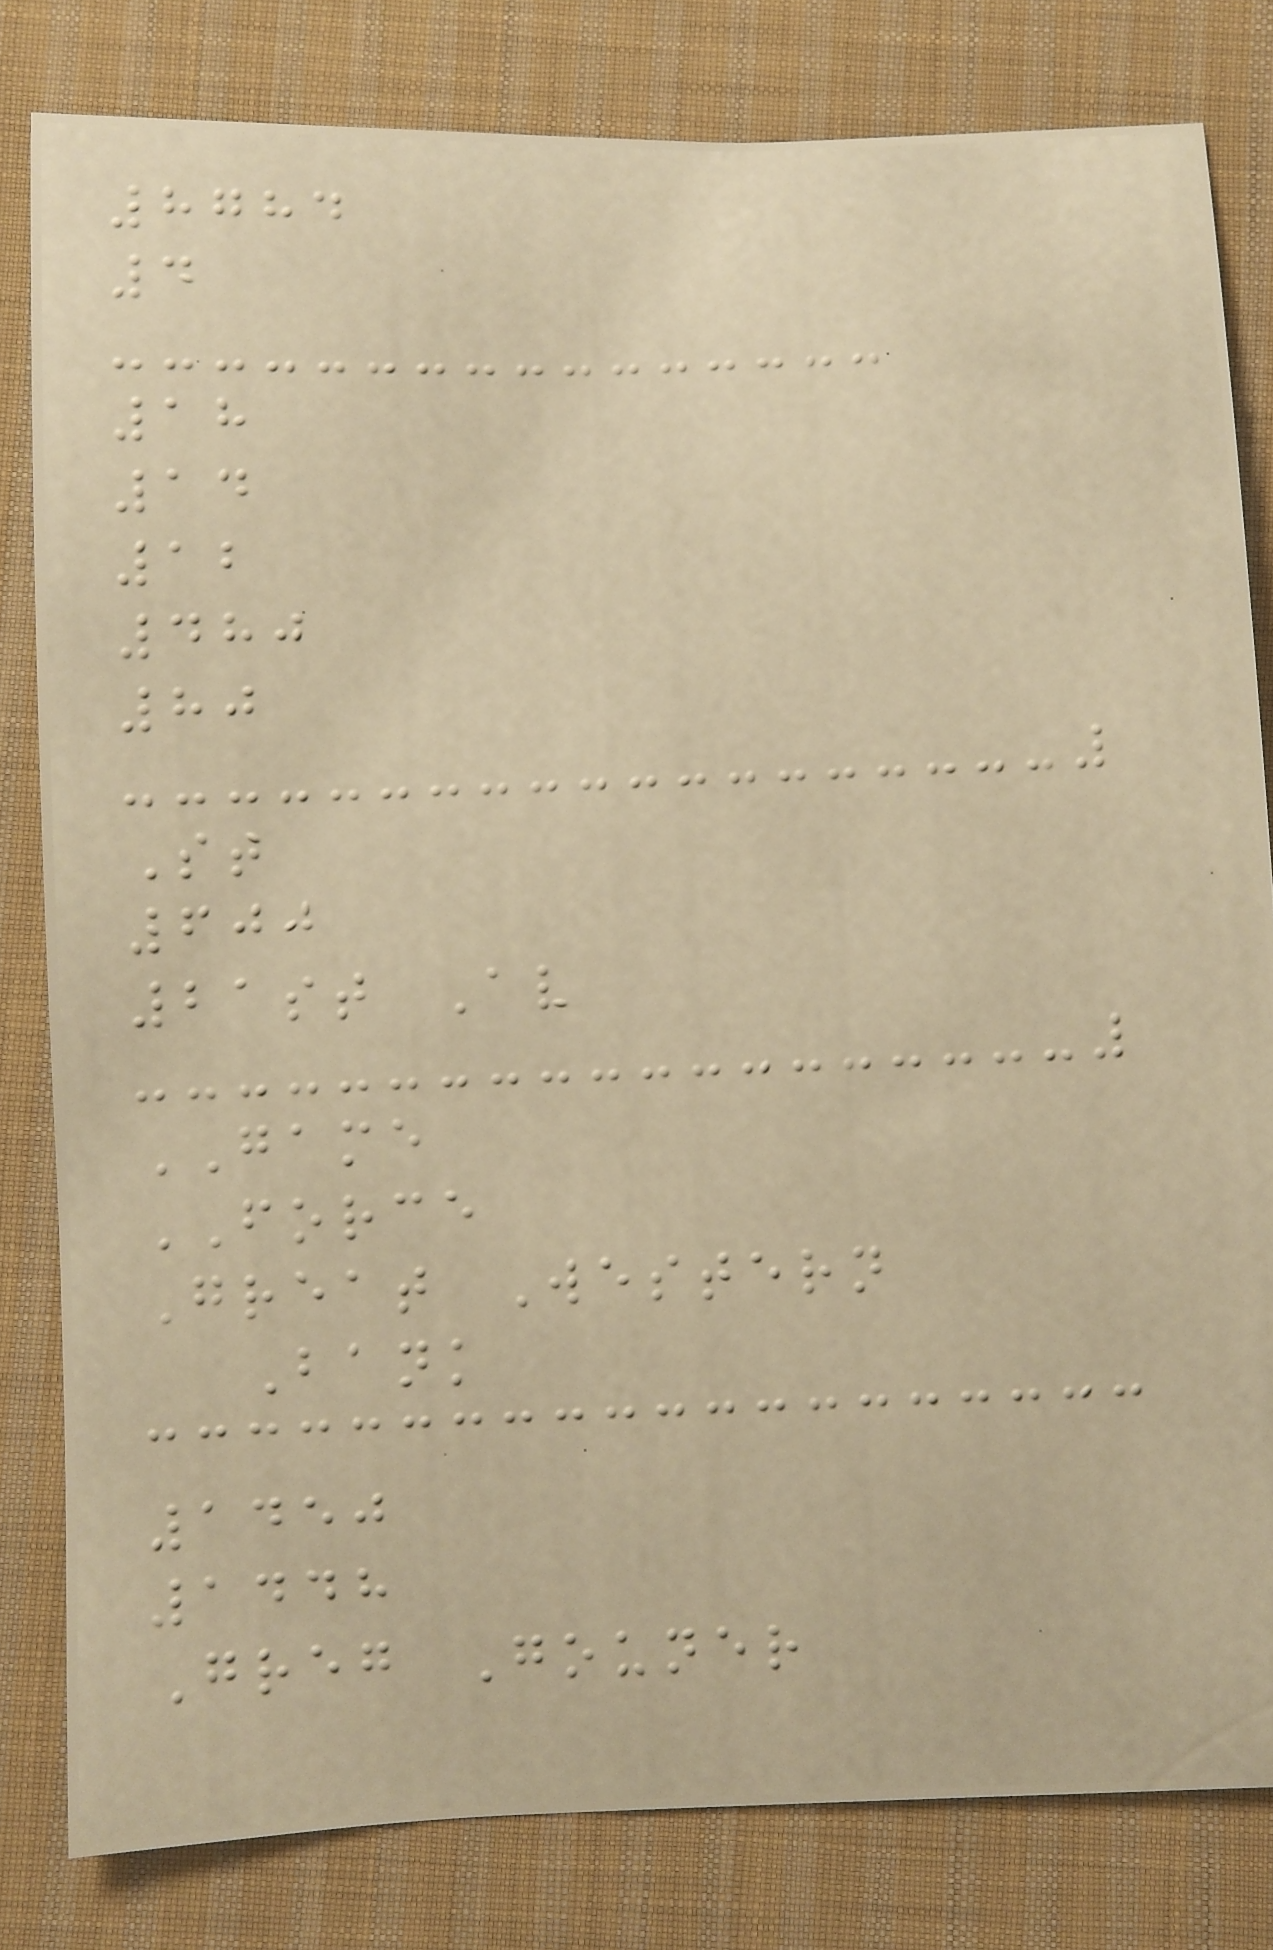8784
4
18
14
12
480
80
St
600
21st Av
GAME
FORCE
Great Western
Bank
1450
1448
Greg Gouner
